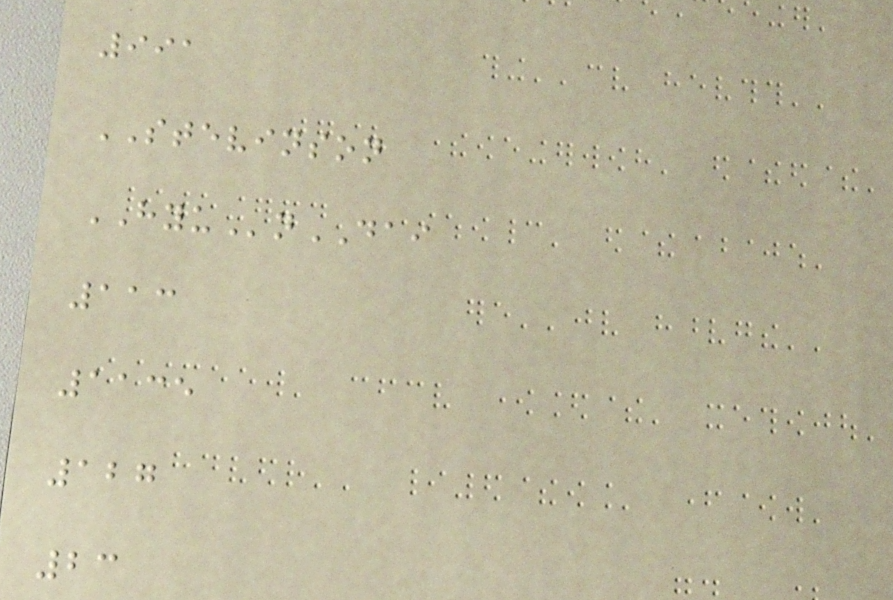991
STEVINSON
HYUnDAI
113
1135
127
23
